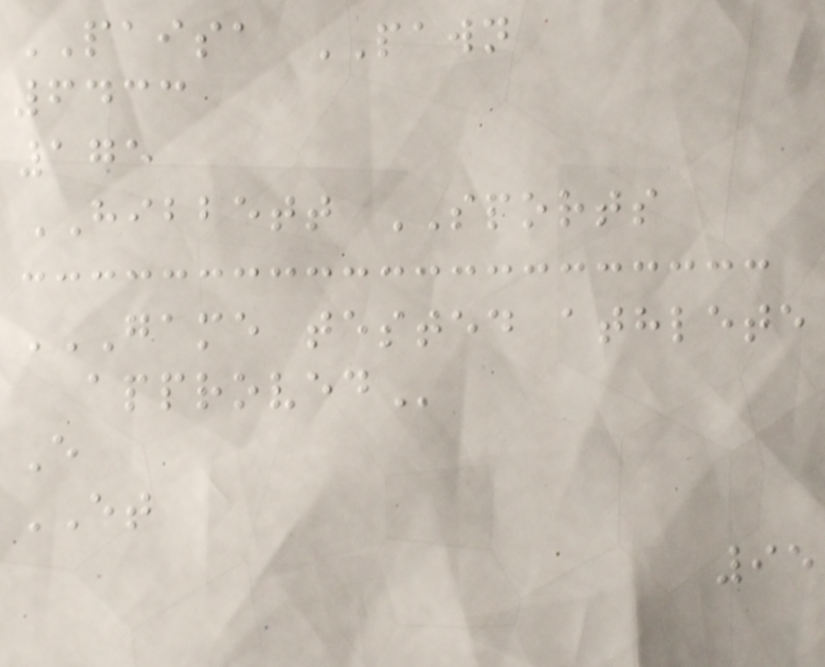PAISA PAWN
6433
175
HIBBETT SPORTS
GAME TESTED ATHLETE
APPROVED
E
ET
95
